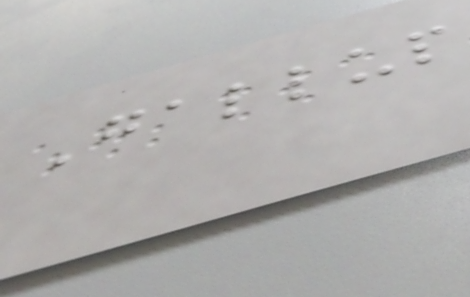Gallup
